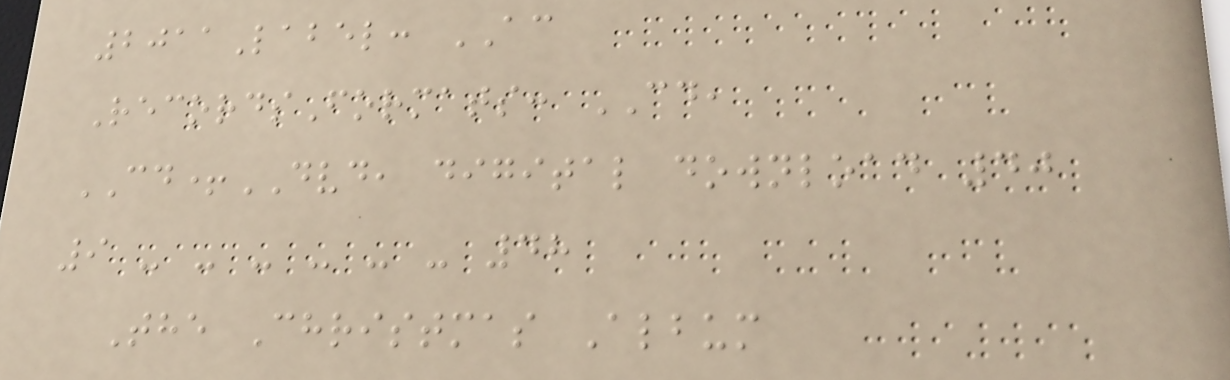2011Label: AC
RecordsFormats: CD,
CD+DVD, digital download 40
9 - - - - - - 48
The Christmas Album
